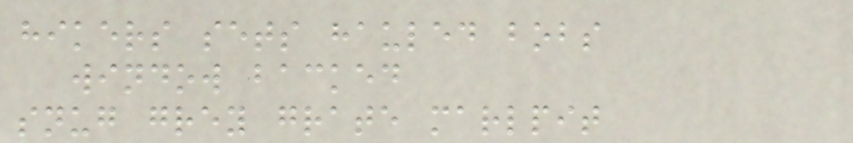hikers sets hauled bobs
window backed
snug grey grate marlpit
